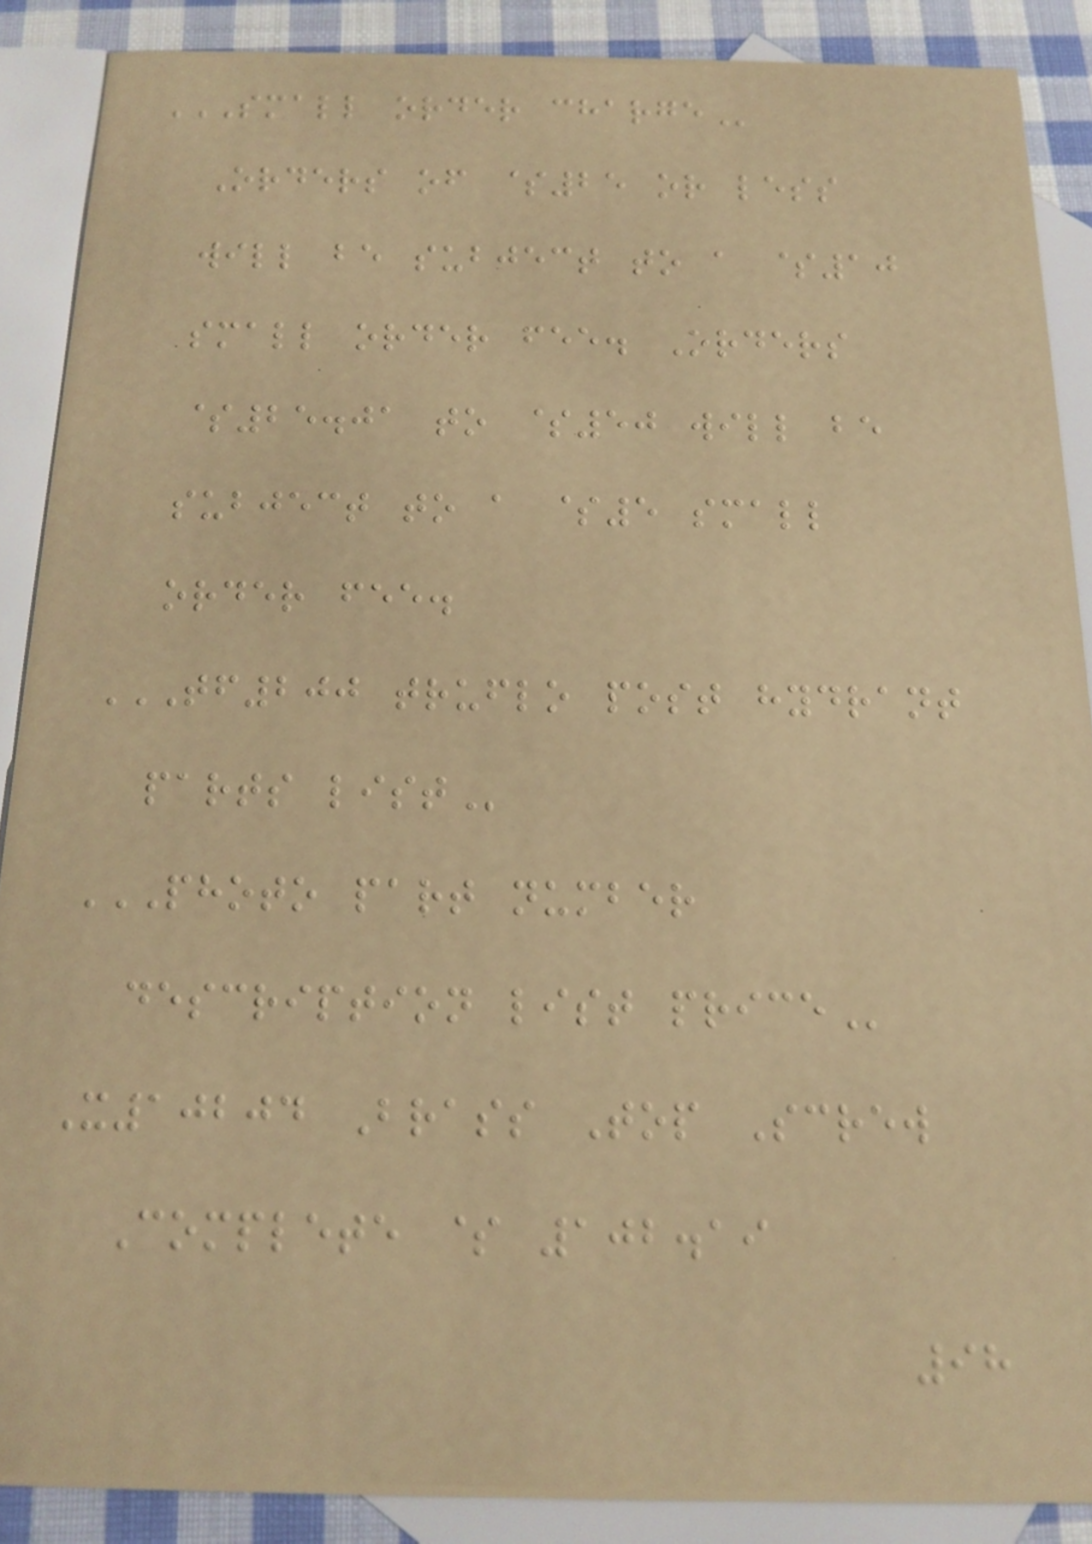SMALL ORDER CHARGE
Orders of $25 or less
will be subject to a $10
small order fee. Orders
$25.01 to $50 will be
subject to a $5 small
order fee.
TF200 TRUFLO POST HYDRANT
PARTS LIST
PHOTO PART NUMBER
DESCRIPTION LIST PRICE
X10204 Brass Top Screw
Complete $ 102.19
98
